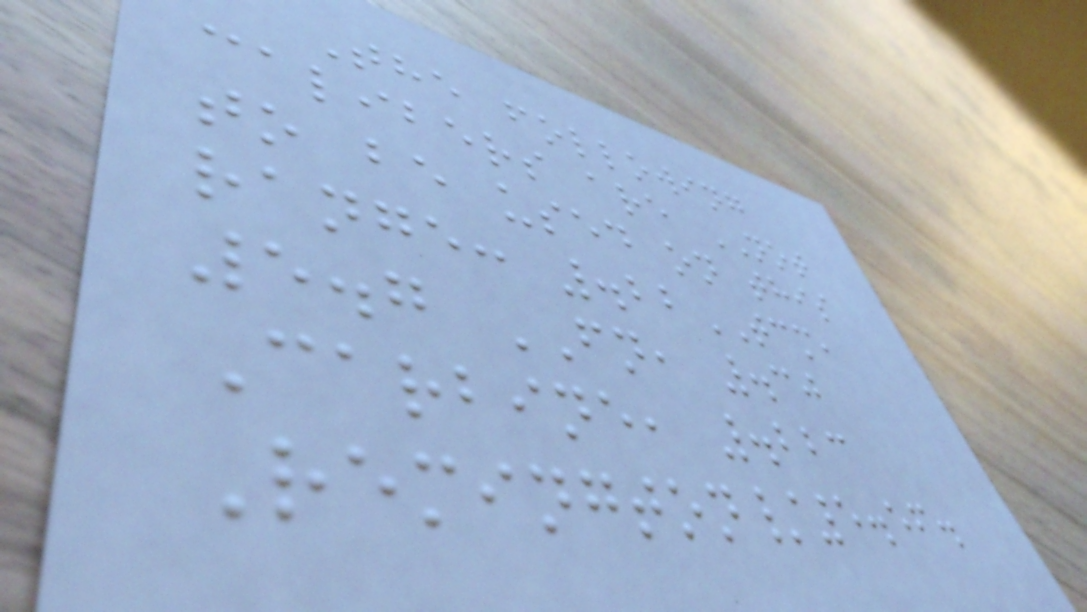The following
calibers are NOT
to be used on this
range: .22TCM,
5.7 FN, .30
Carbine, .223
Remington/5.56.
